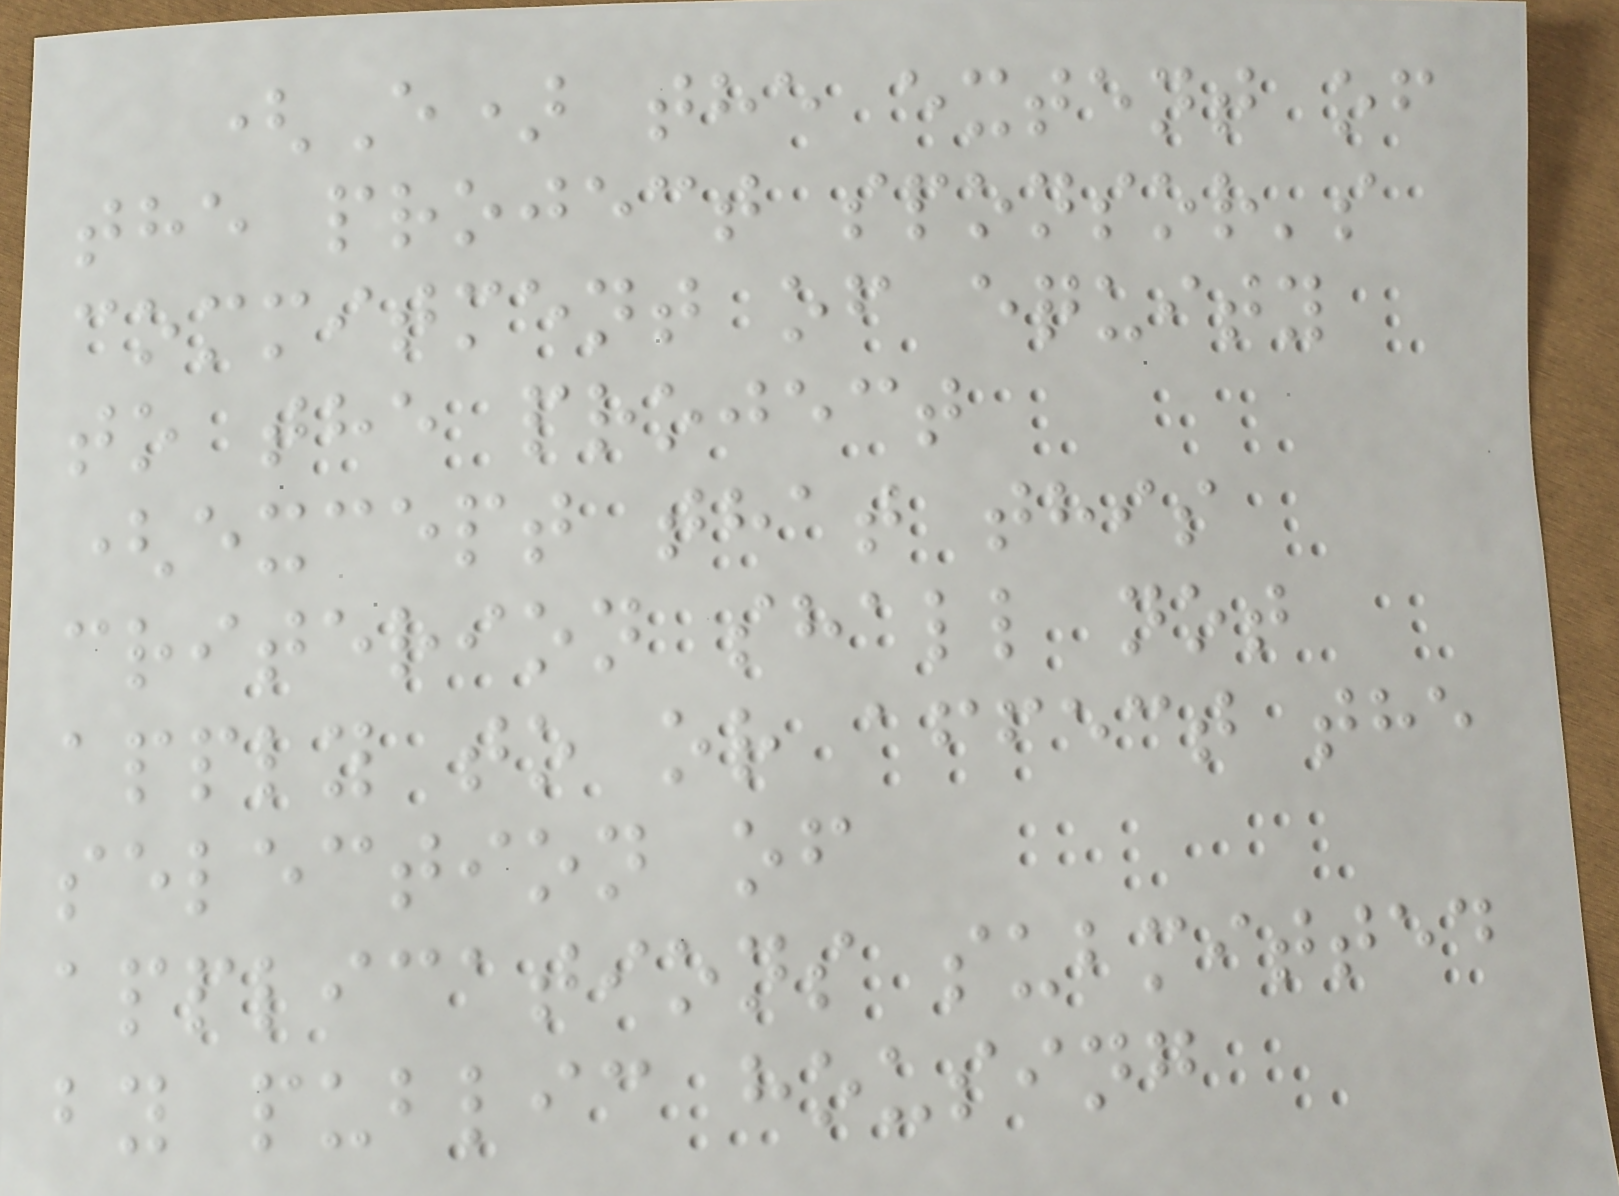(E) the extent of
the project sponsor's
commitment of equity
to the project
(except that this
criterion shall not
apply to or affect the
selection of
applications submitted
by public housing
